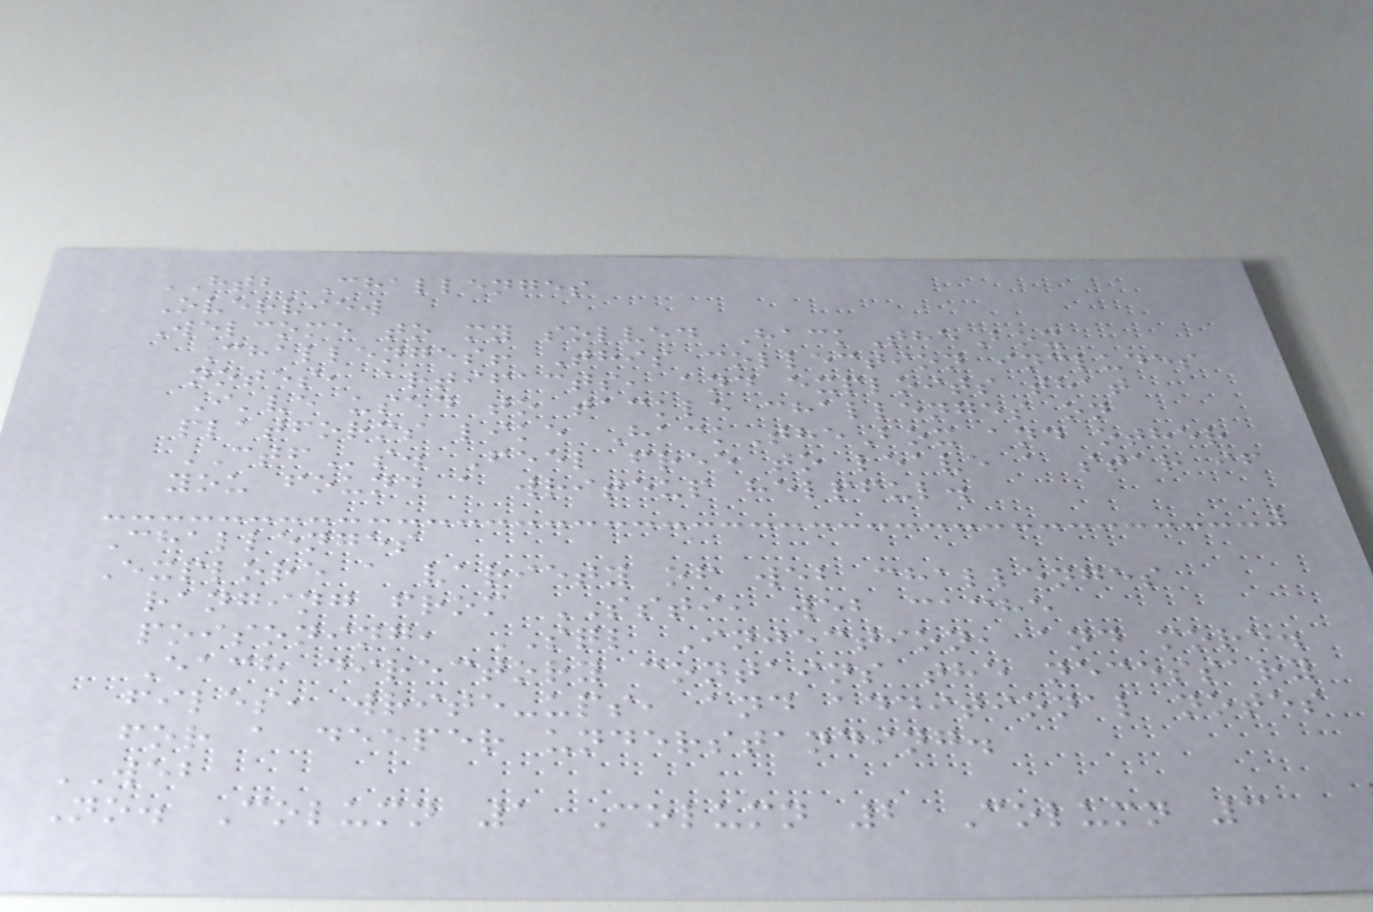HTB Challenges
Overview
Welcome to my solved HackTheBox
Challenges! This collection includes
notes, artifacts, and exploits that
I've used to tackle challenges on
platforms like HackTheBox and other
CTFs. Feel free to leave a star if
you found a writeup helpful.
Challenges
Explore a variety of web challenges
ranging from SSTI, web cache
poisoning, SQL Injection, and more.
Each directory contains the necessary
files, write-ups, and additional notes
for a deeper understanding.
WEB
No. Column 1 Column 2 Column 3
